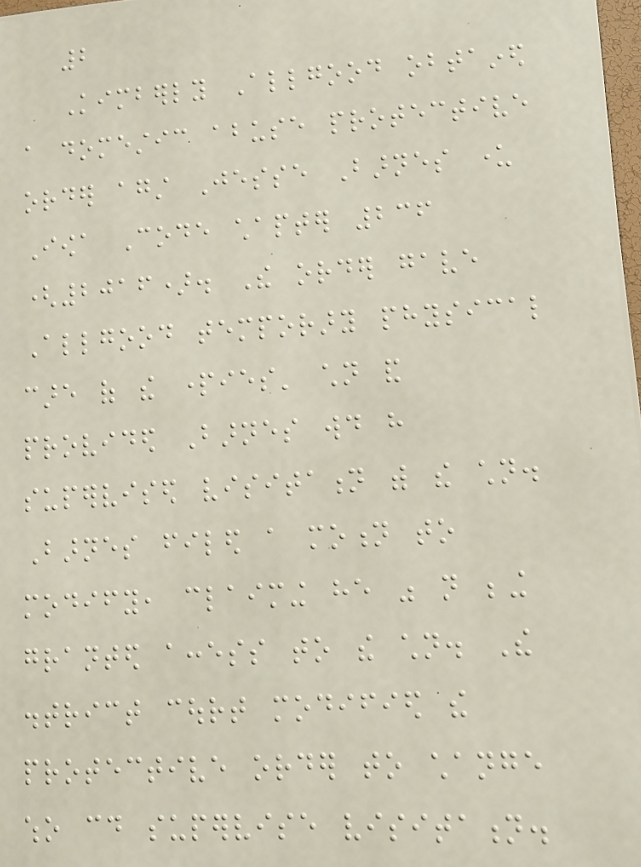2
Kimberly Allgood obtained
a domestic abuse protective
order against Jesse Barnes under
Iowa Code chapter 236
(2016). The order gave
Allgood temporary physical
care of the parties' children and
provided Barnes would have
supervised visitation with the children.
Barnes filed a motion to
modify, claiming he was not being
granted access to the children. The
district court modified the
protective order to change
who could supervise visitation.
